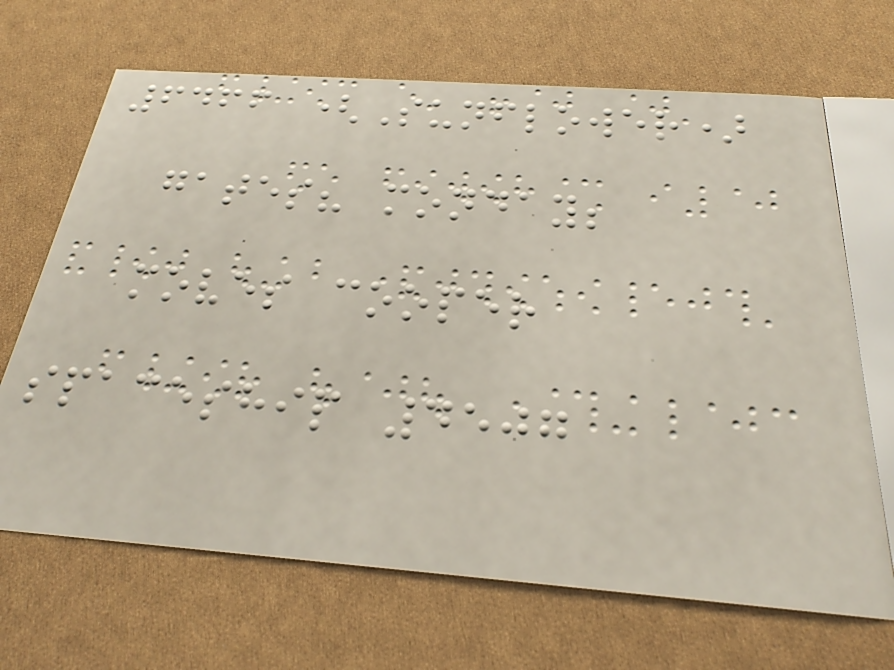6466 (Sunflower)
gates? monday;
moves cooper
spaceship 4507
